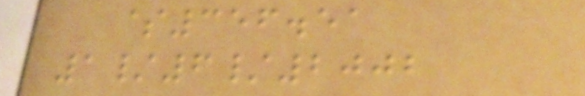$356.51
1/6/2002
